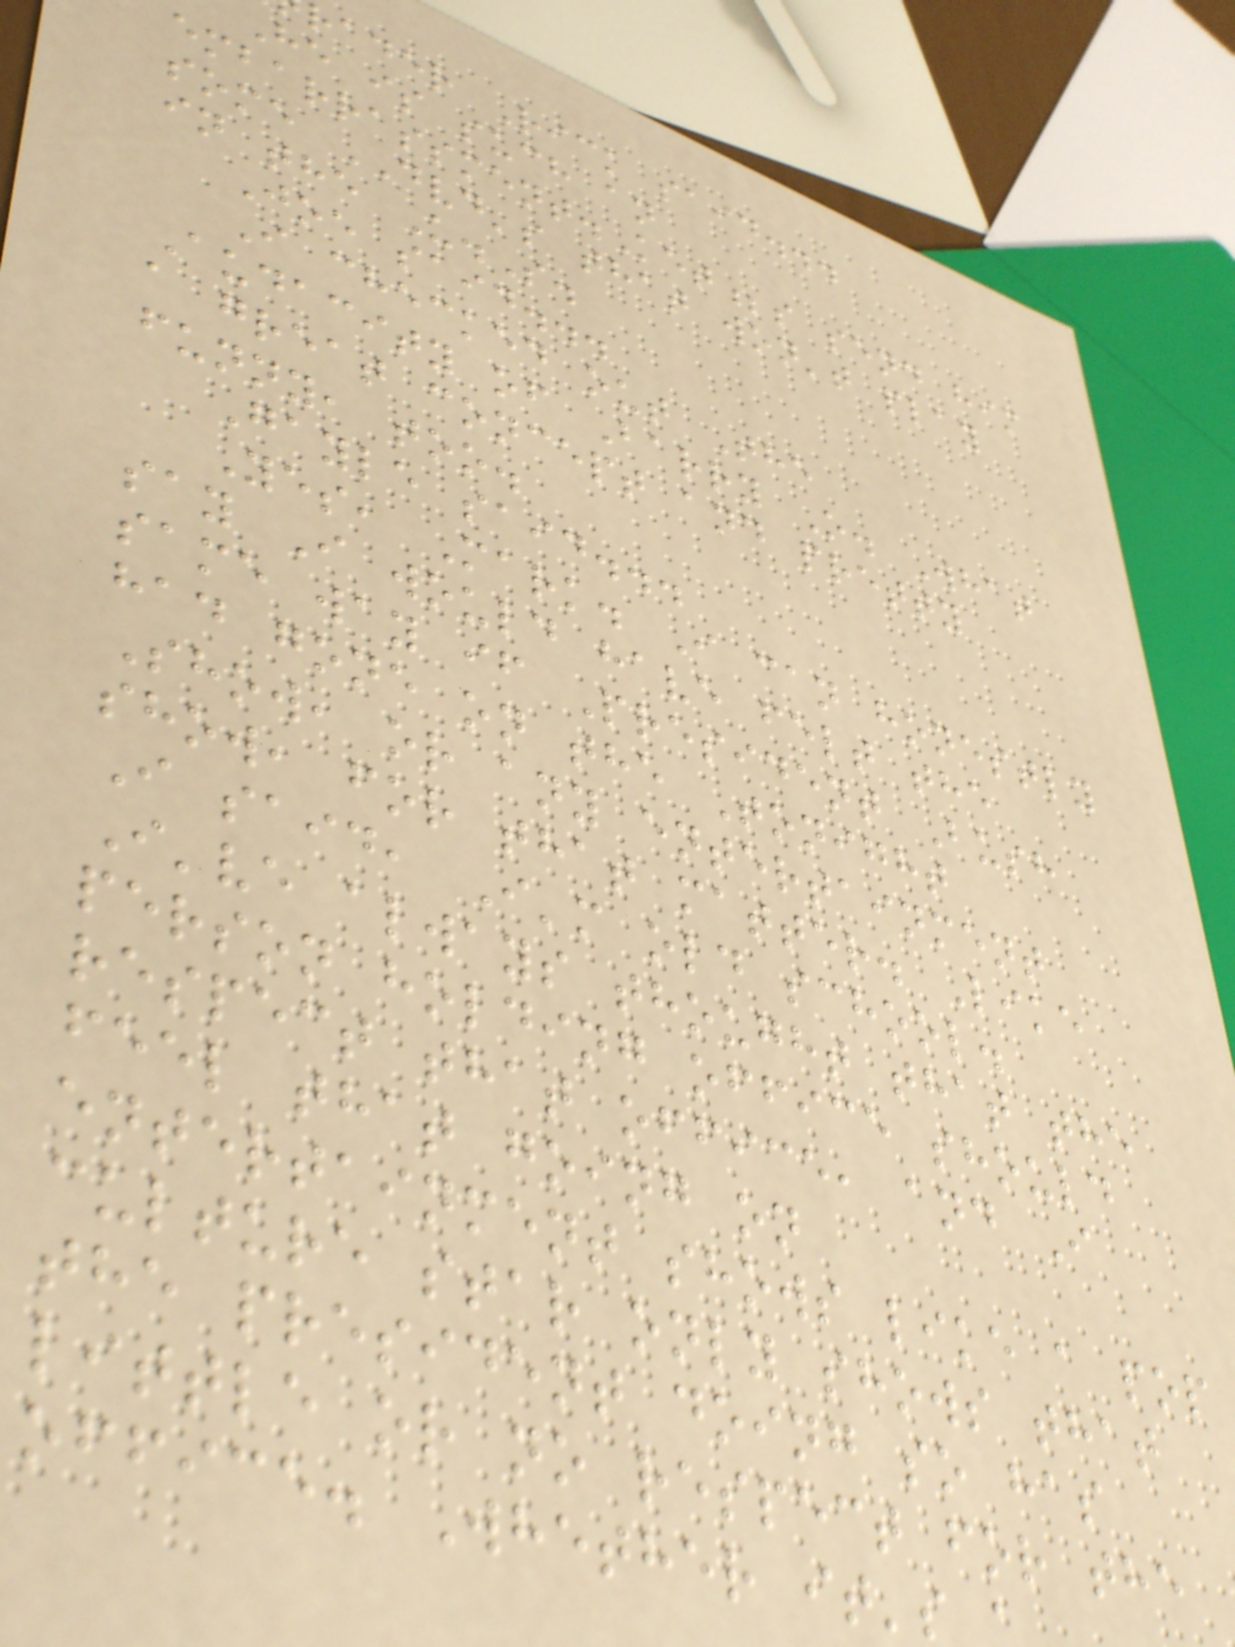rader Rick said...
He is such an
embarrassment.Ket;s send him
some DVD's that won't play
in the U.S.
Joe said...
I checked out The
Audacity of Barry O. What
a great concept and pretty
funny, too.
Gayle said...
Yes, Mark. I can honestly
say I would have felt the
same way if President Bush
had gone on the Tonight
Show, or any entertainment
show, for that matter. Like
I said, I'm old school.
I've always thought that the
person holding office should
respect that office, and I
feel that going on
entertainment shows like a pop
culture star only shows that
the president doing so has
little or no respect for the
office. Whether it's
